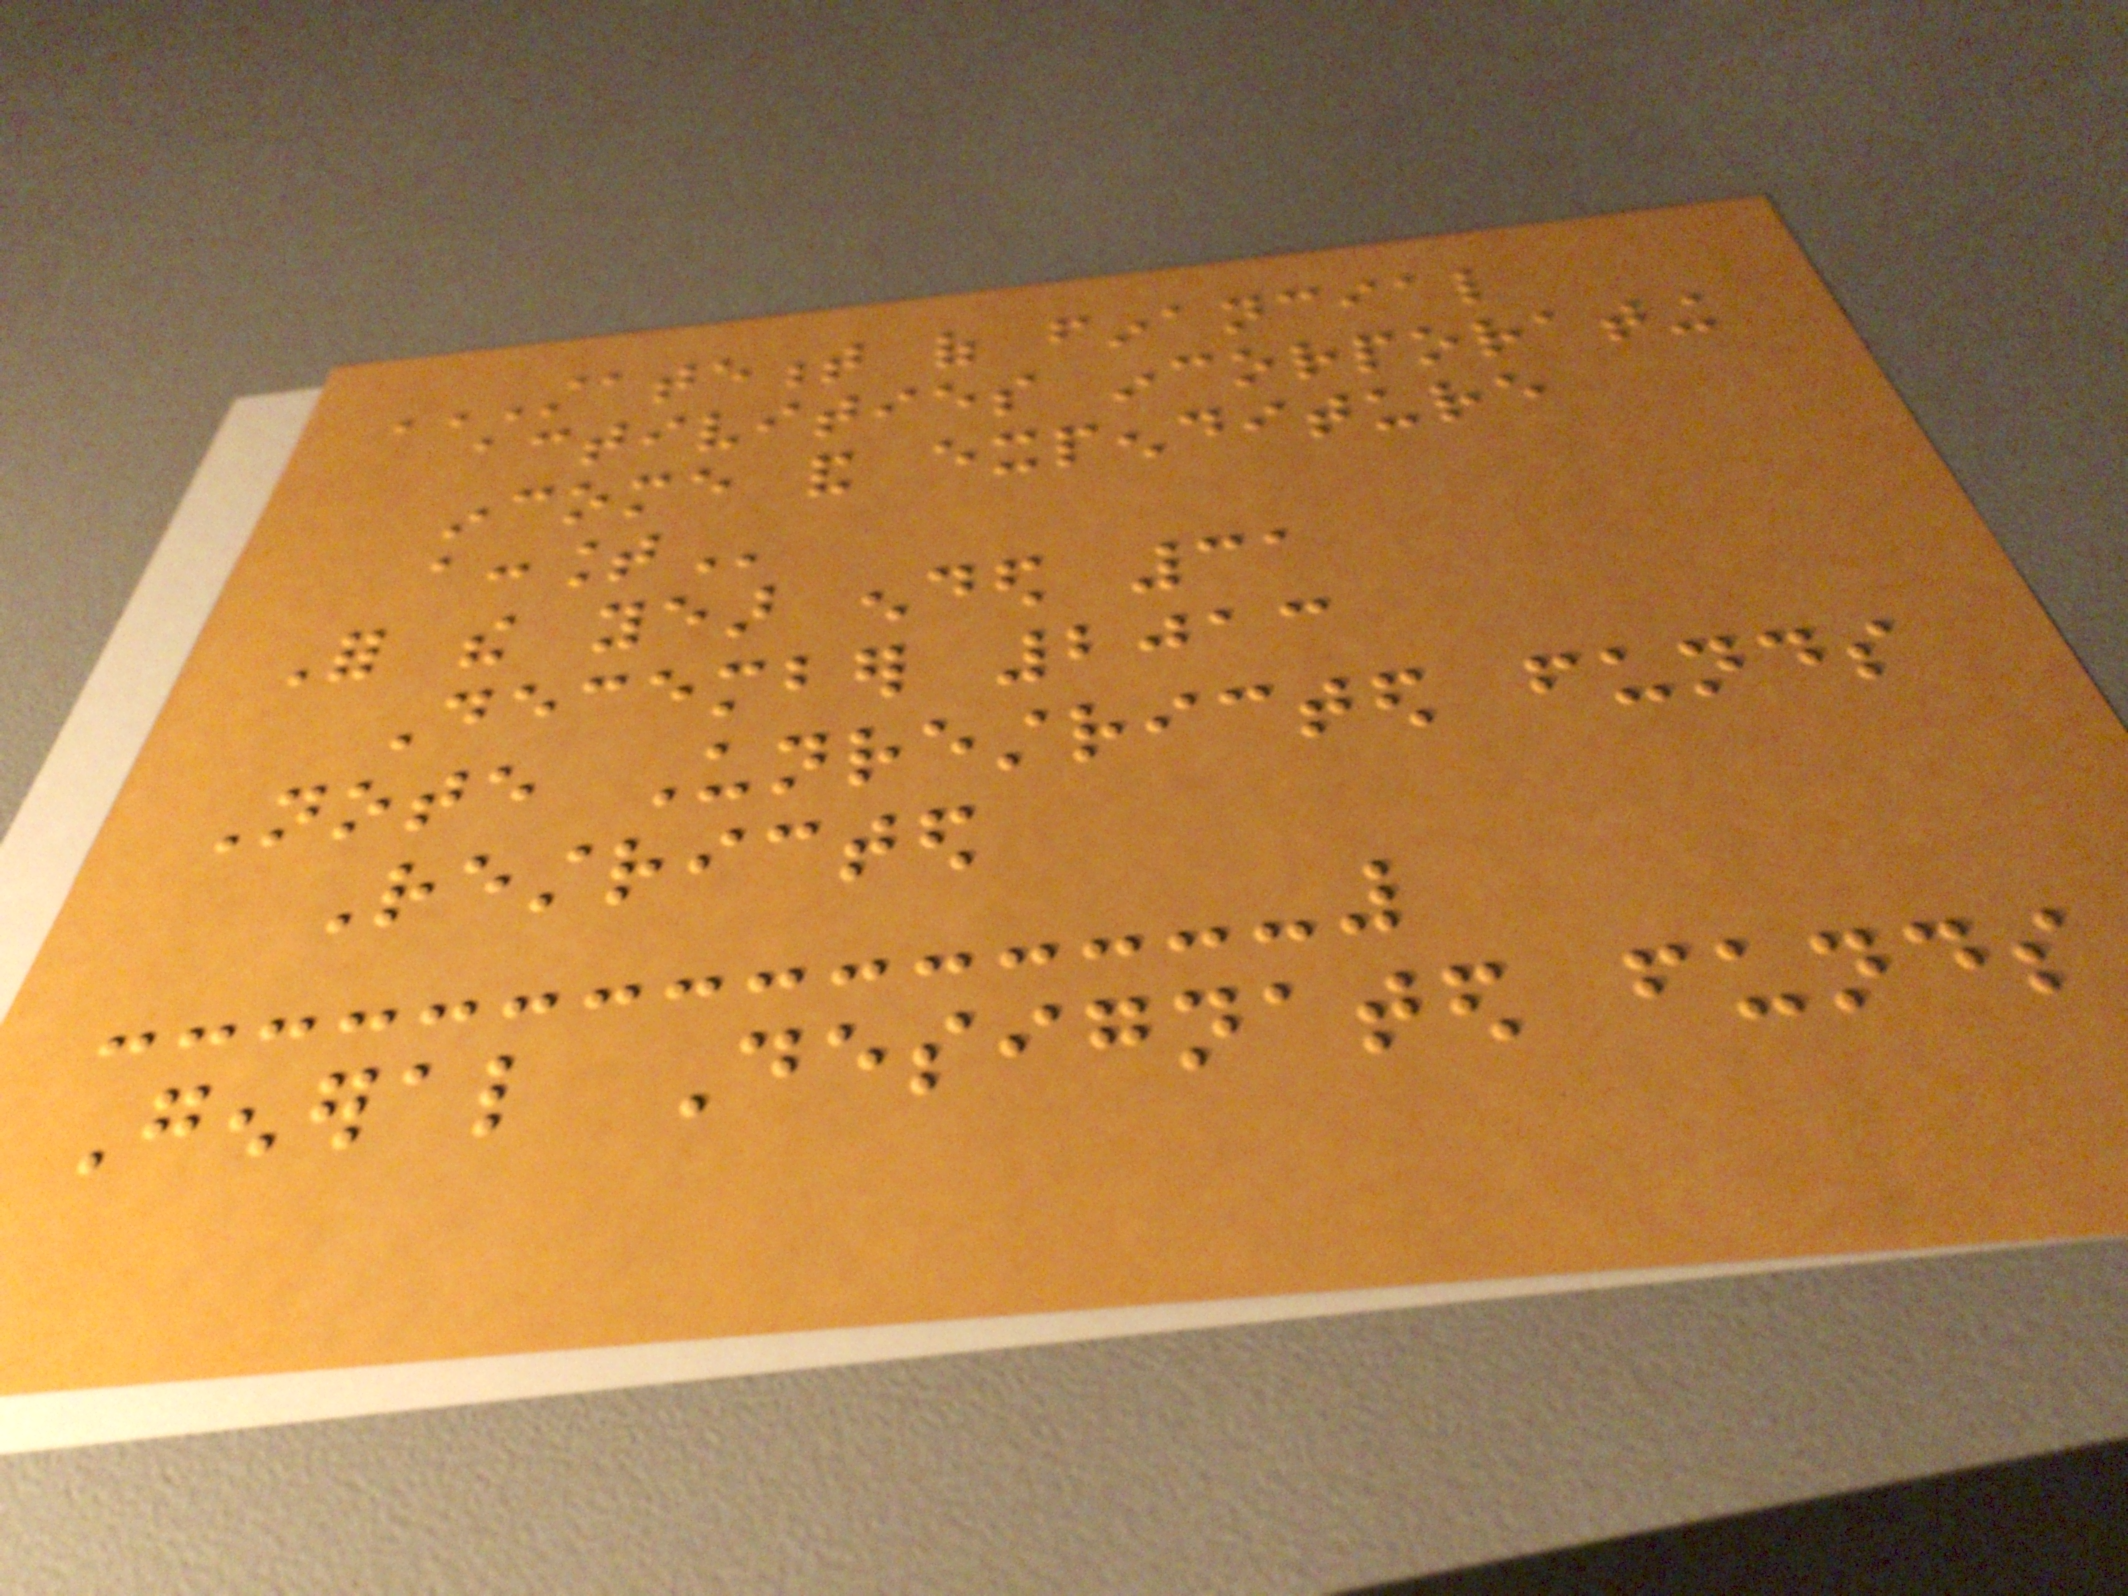STATEMENT OF FINANCIAL
ACTIVITIES INCORPORATING
INCOME AND EXPENDITURE
ACCOUNT
For the year ended 31
December 2013
Note Unrestricted funds
Restricted
General Designated funds
